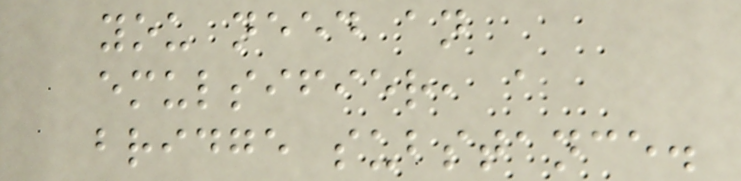you need an
emulsifier, a
bridge substance.
